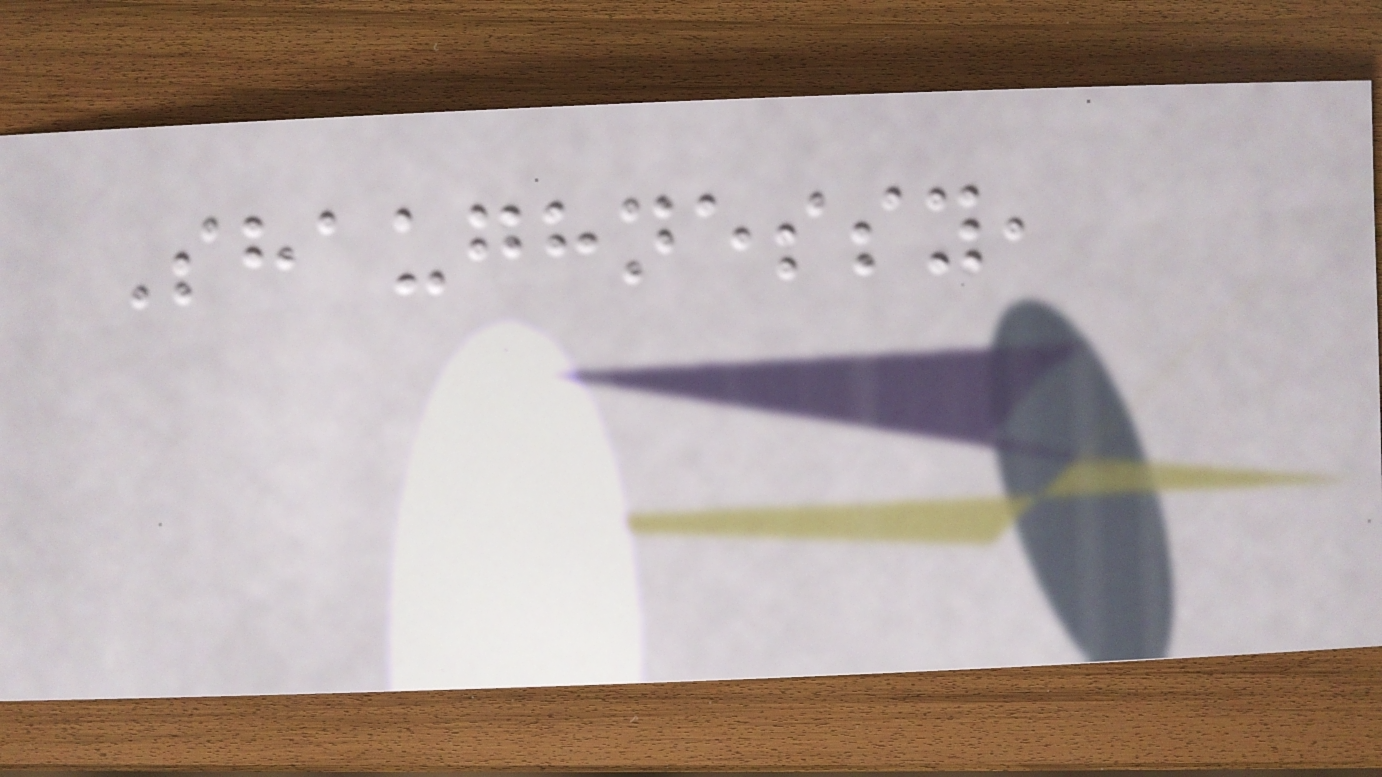Shaughnessy,
